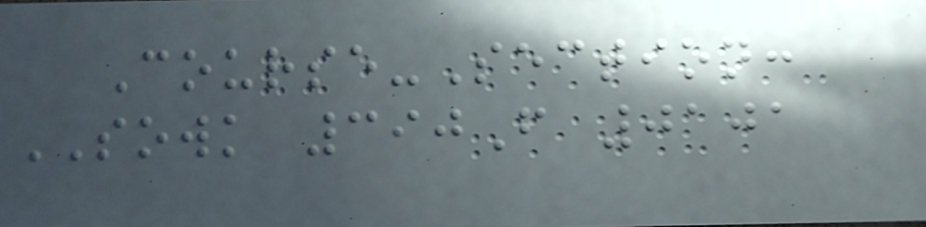Course-Section:
SOWK 390F 0101
